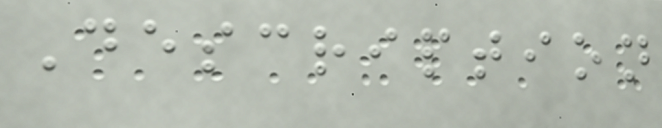Description
